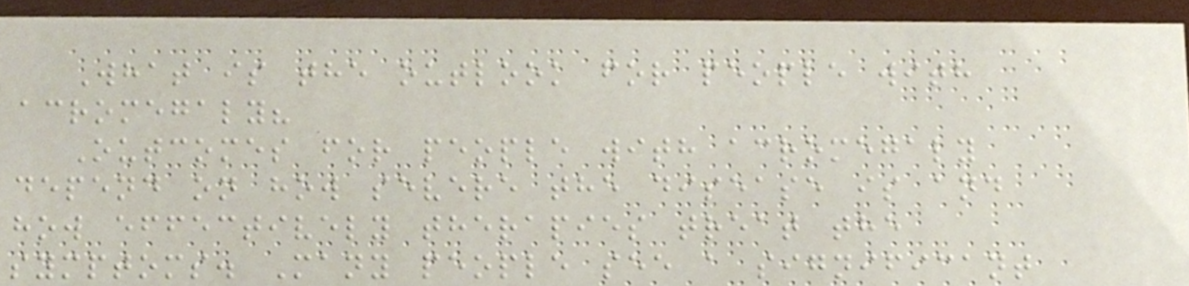What is the outlook for people with
acromegaly?
Outcomes for people with acromegaly
depend on how severe the disease is and
how effectively therapies treat the
symptoms. Many people see a significant
